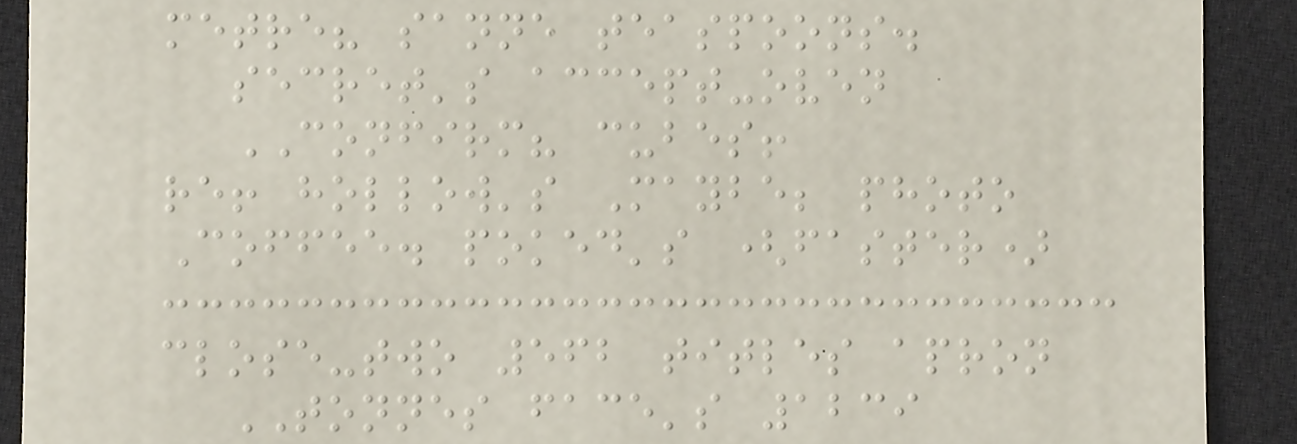metre? sanne teaspoons.
secret's accept-oven
CONFIRM? cubes!
re! hollow's Maybe; photo
Coffee. poked's (faster)
close-two 562 titles apron
TONNES face's 1239
